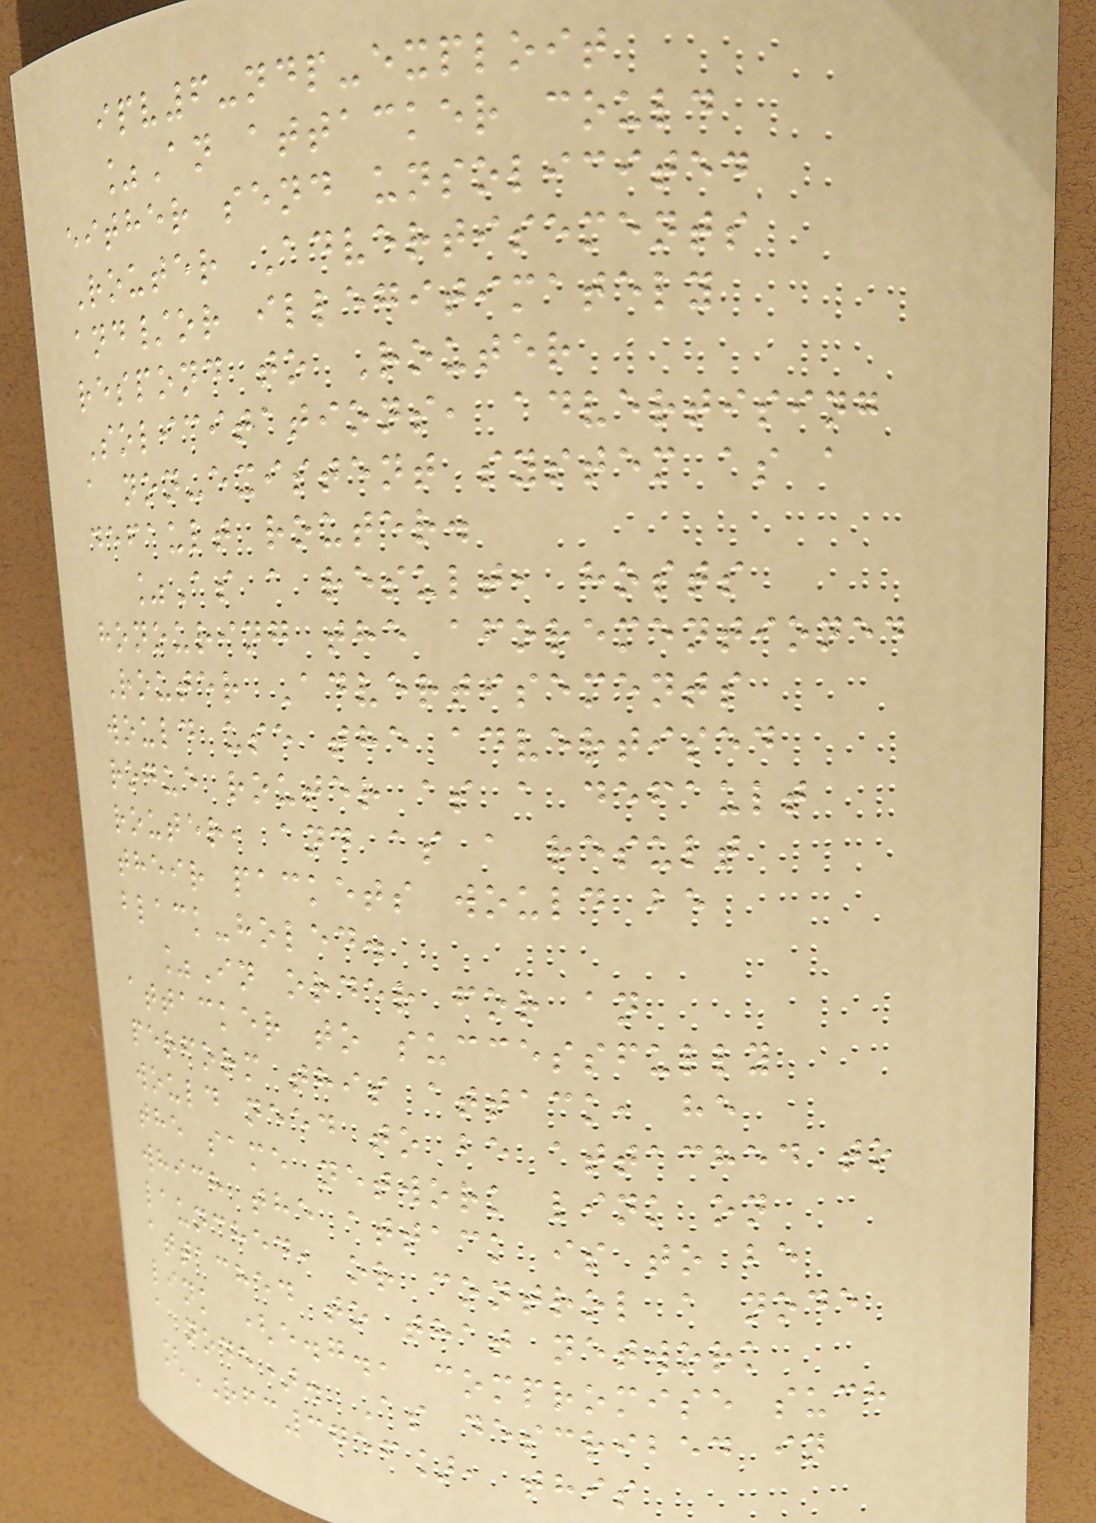ipv6-ndp-exploit
%An attacker could
either send unsolicited
Router Advertisements
and/or illegitimately
respond to Router
Solicitations, advertising
a non-existent system as a
default router.
%As a result, hosts
honouring the aforementioned
Router Advertisements
would use the advertised
rogue router as a default
router, and as a result
their packets would be
black-holed.
%In order for an
attacker to successfully
perform this attack, he
would need to be attached to
the same network link on
which the attack is to be
launched, or control a node
attached to that network
link (e.g., compromise such
a node). As described in
[RFC3756], this
